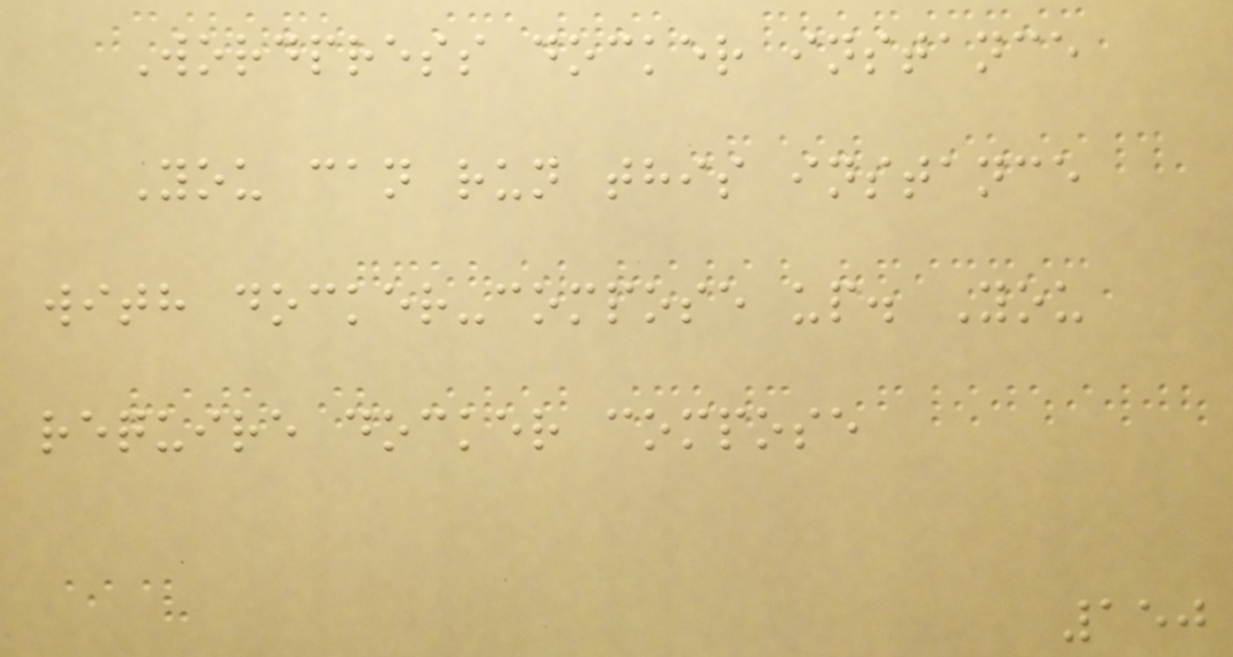Wordpress docker instance
You can run this instance
with docker-compose up. You
require docker compose
150
